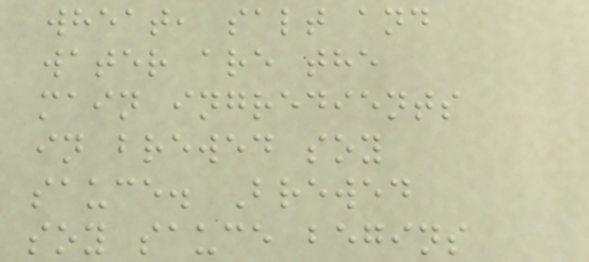wheat, salt and
water are the
main ingredients
in brewed soy
sauce. Brewed
soy sauce begins
